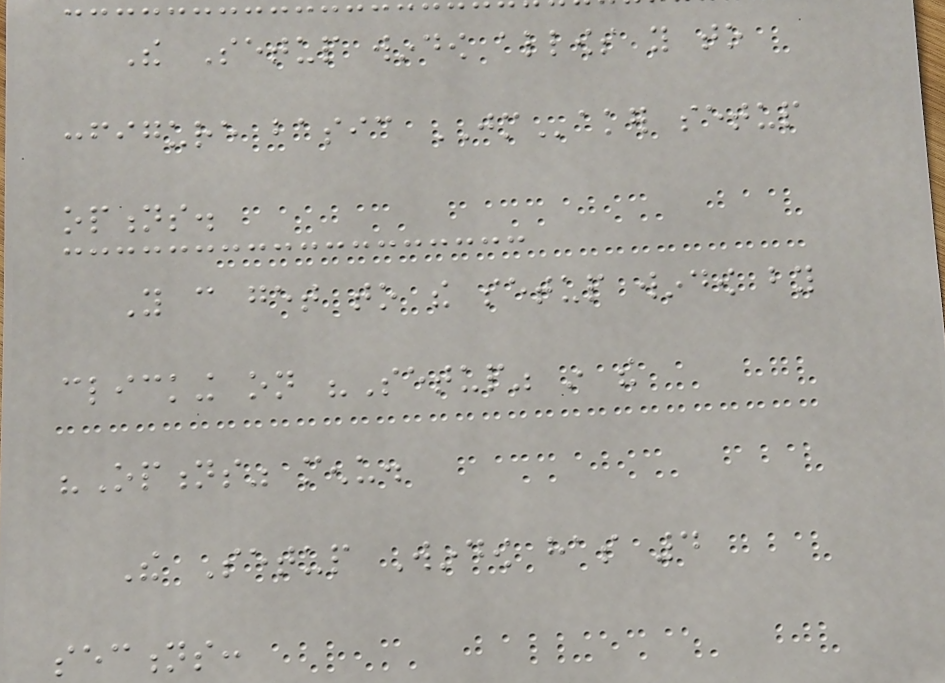The Setup window allows you to
configure basic JMaker setup
options.
You can get to the setup window by
clicking on "Setup" in the
"Options" menu.
The Setup Window has 4
sections:
